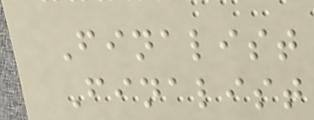Finalist
Finalist
